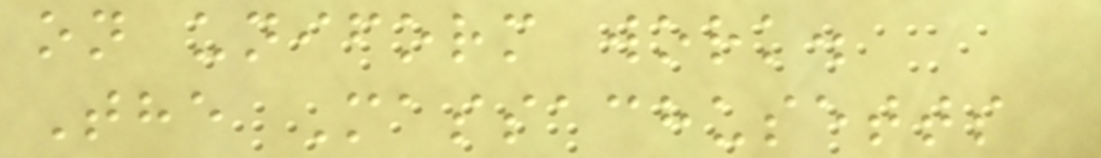on uniform work.
The Massachusetts
